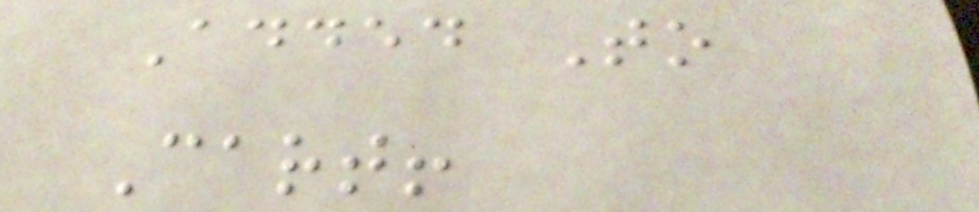Added To
Cart!
